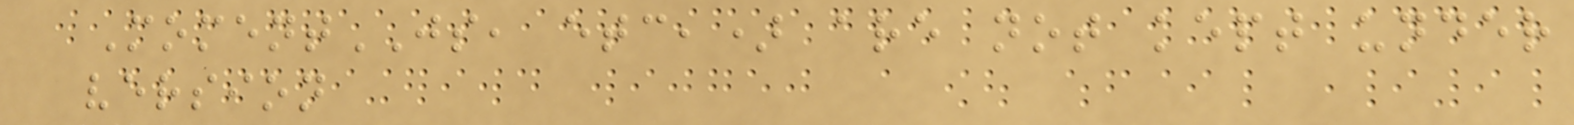MomentJS, etc,) are not kept under
version
